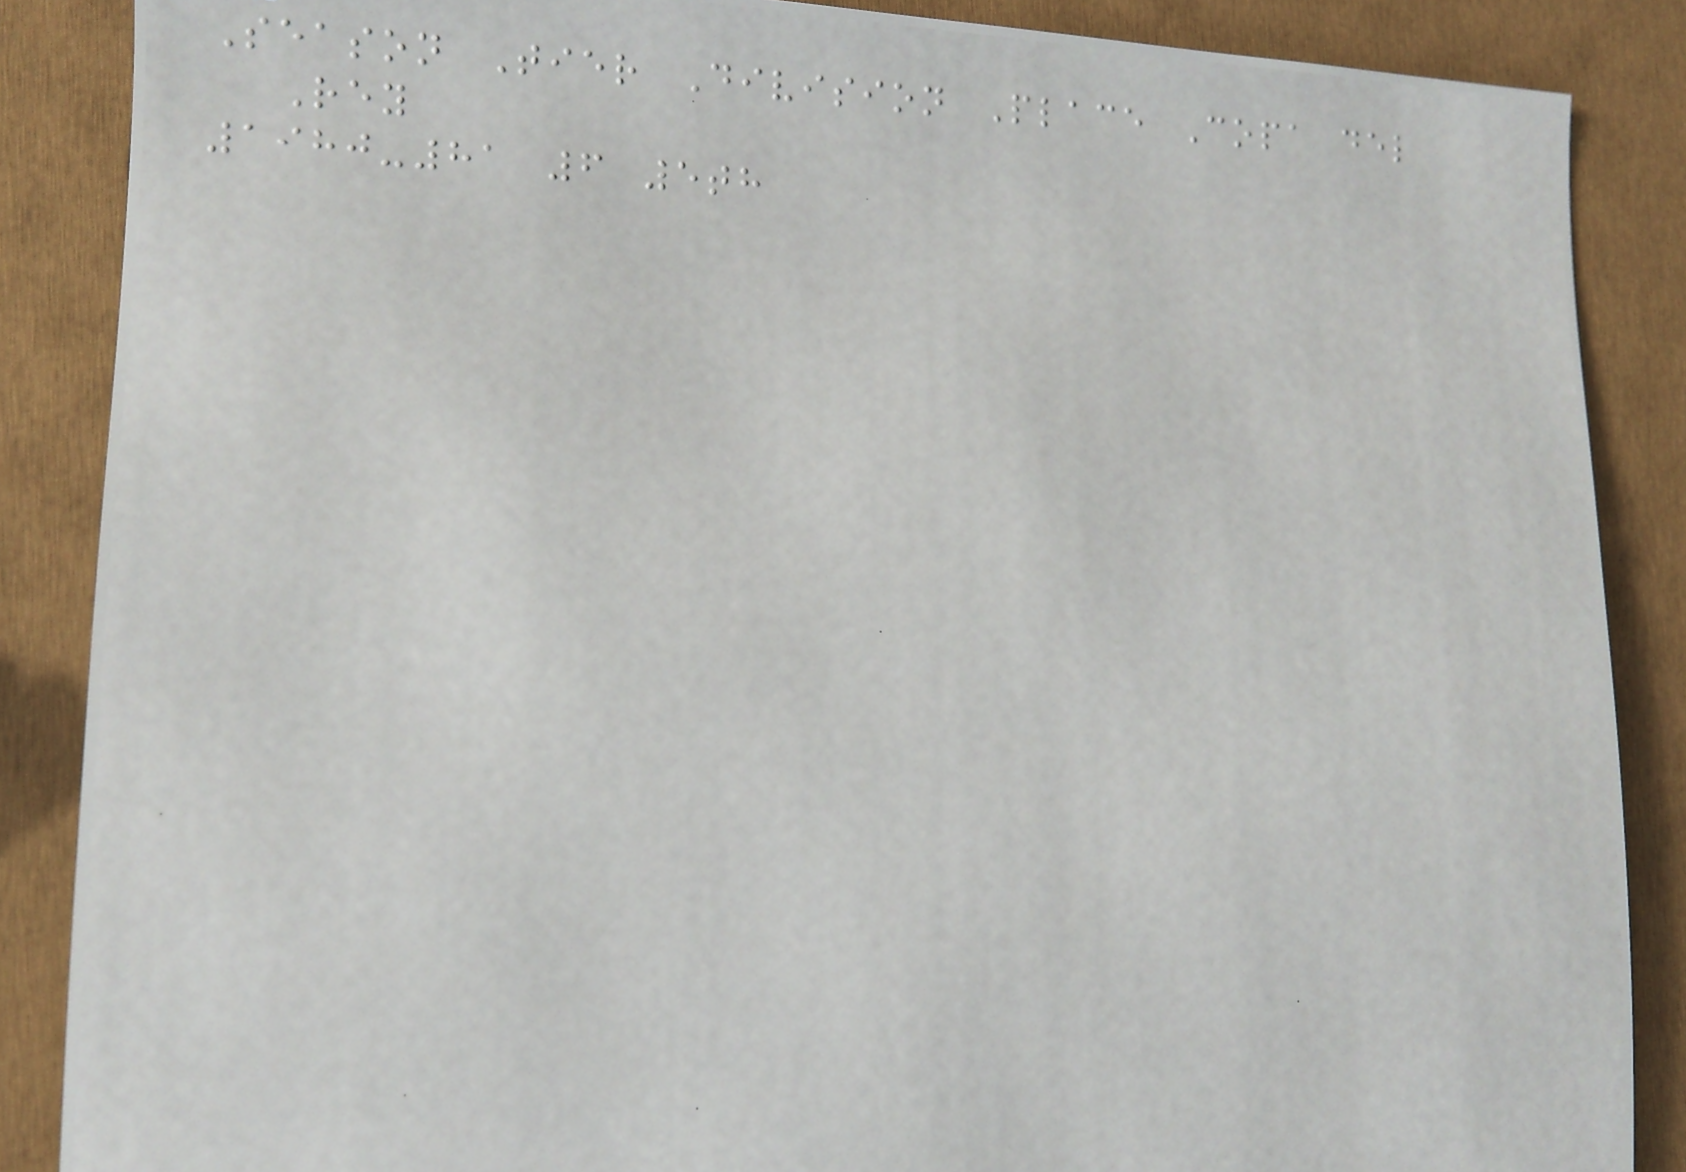Season Tier Division Place Copa del
Rey
1980-81 6 5th
